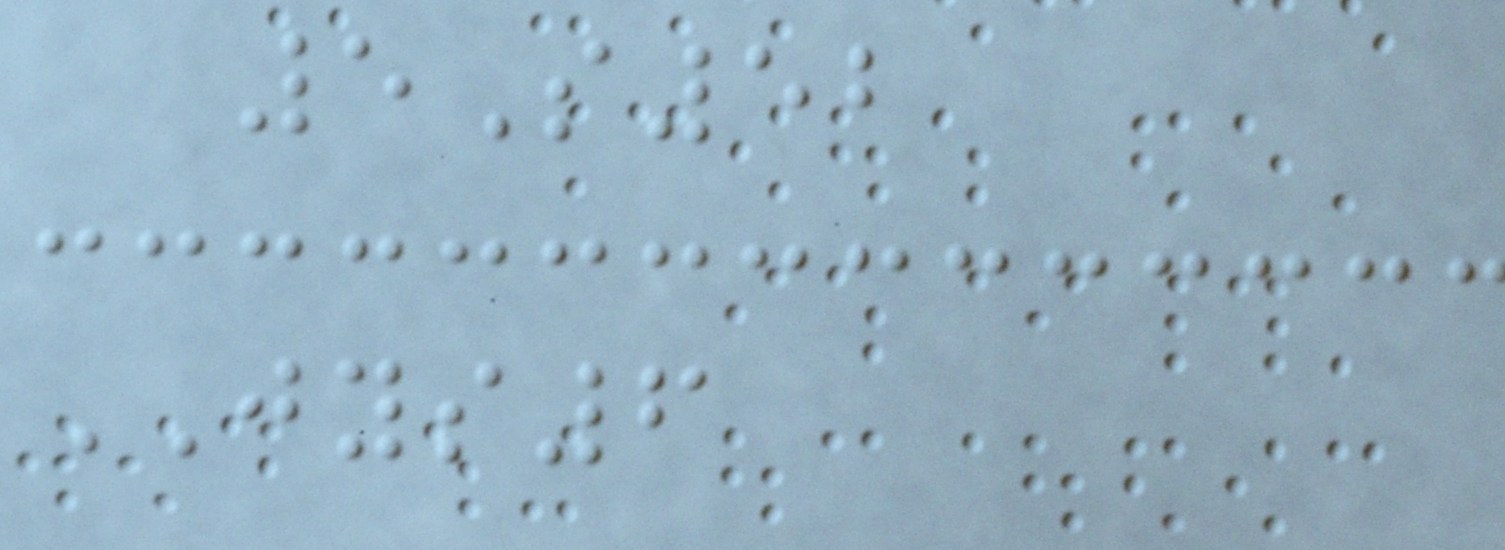5S52
JYS6
